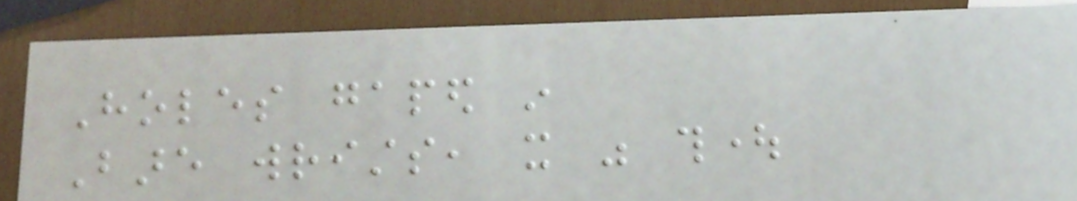Holes gaped in
Bare wrists, it was thought
